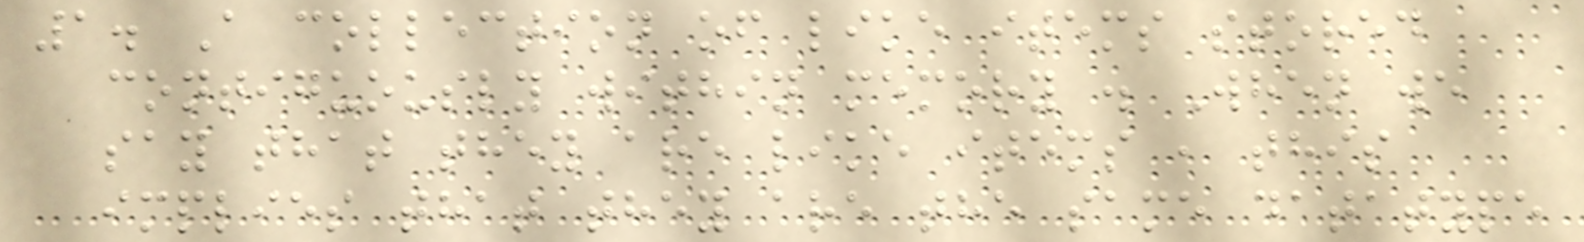1. A collection of like items stored
contiguously within memory . When we
say that they are like items , this
implies that they are the same datatype
